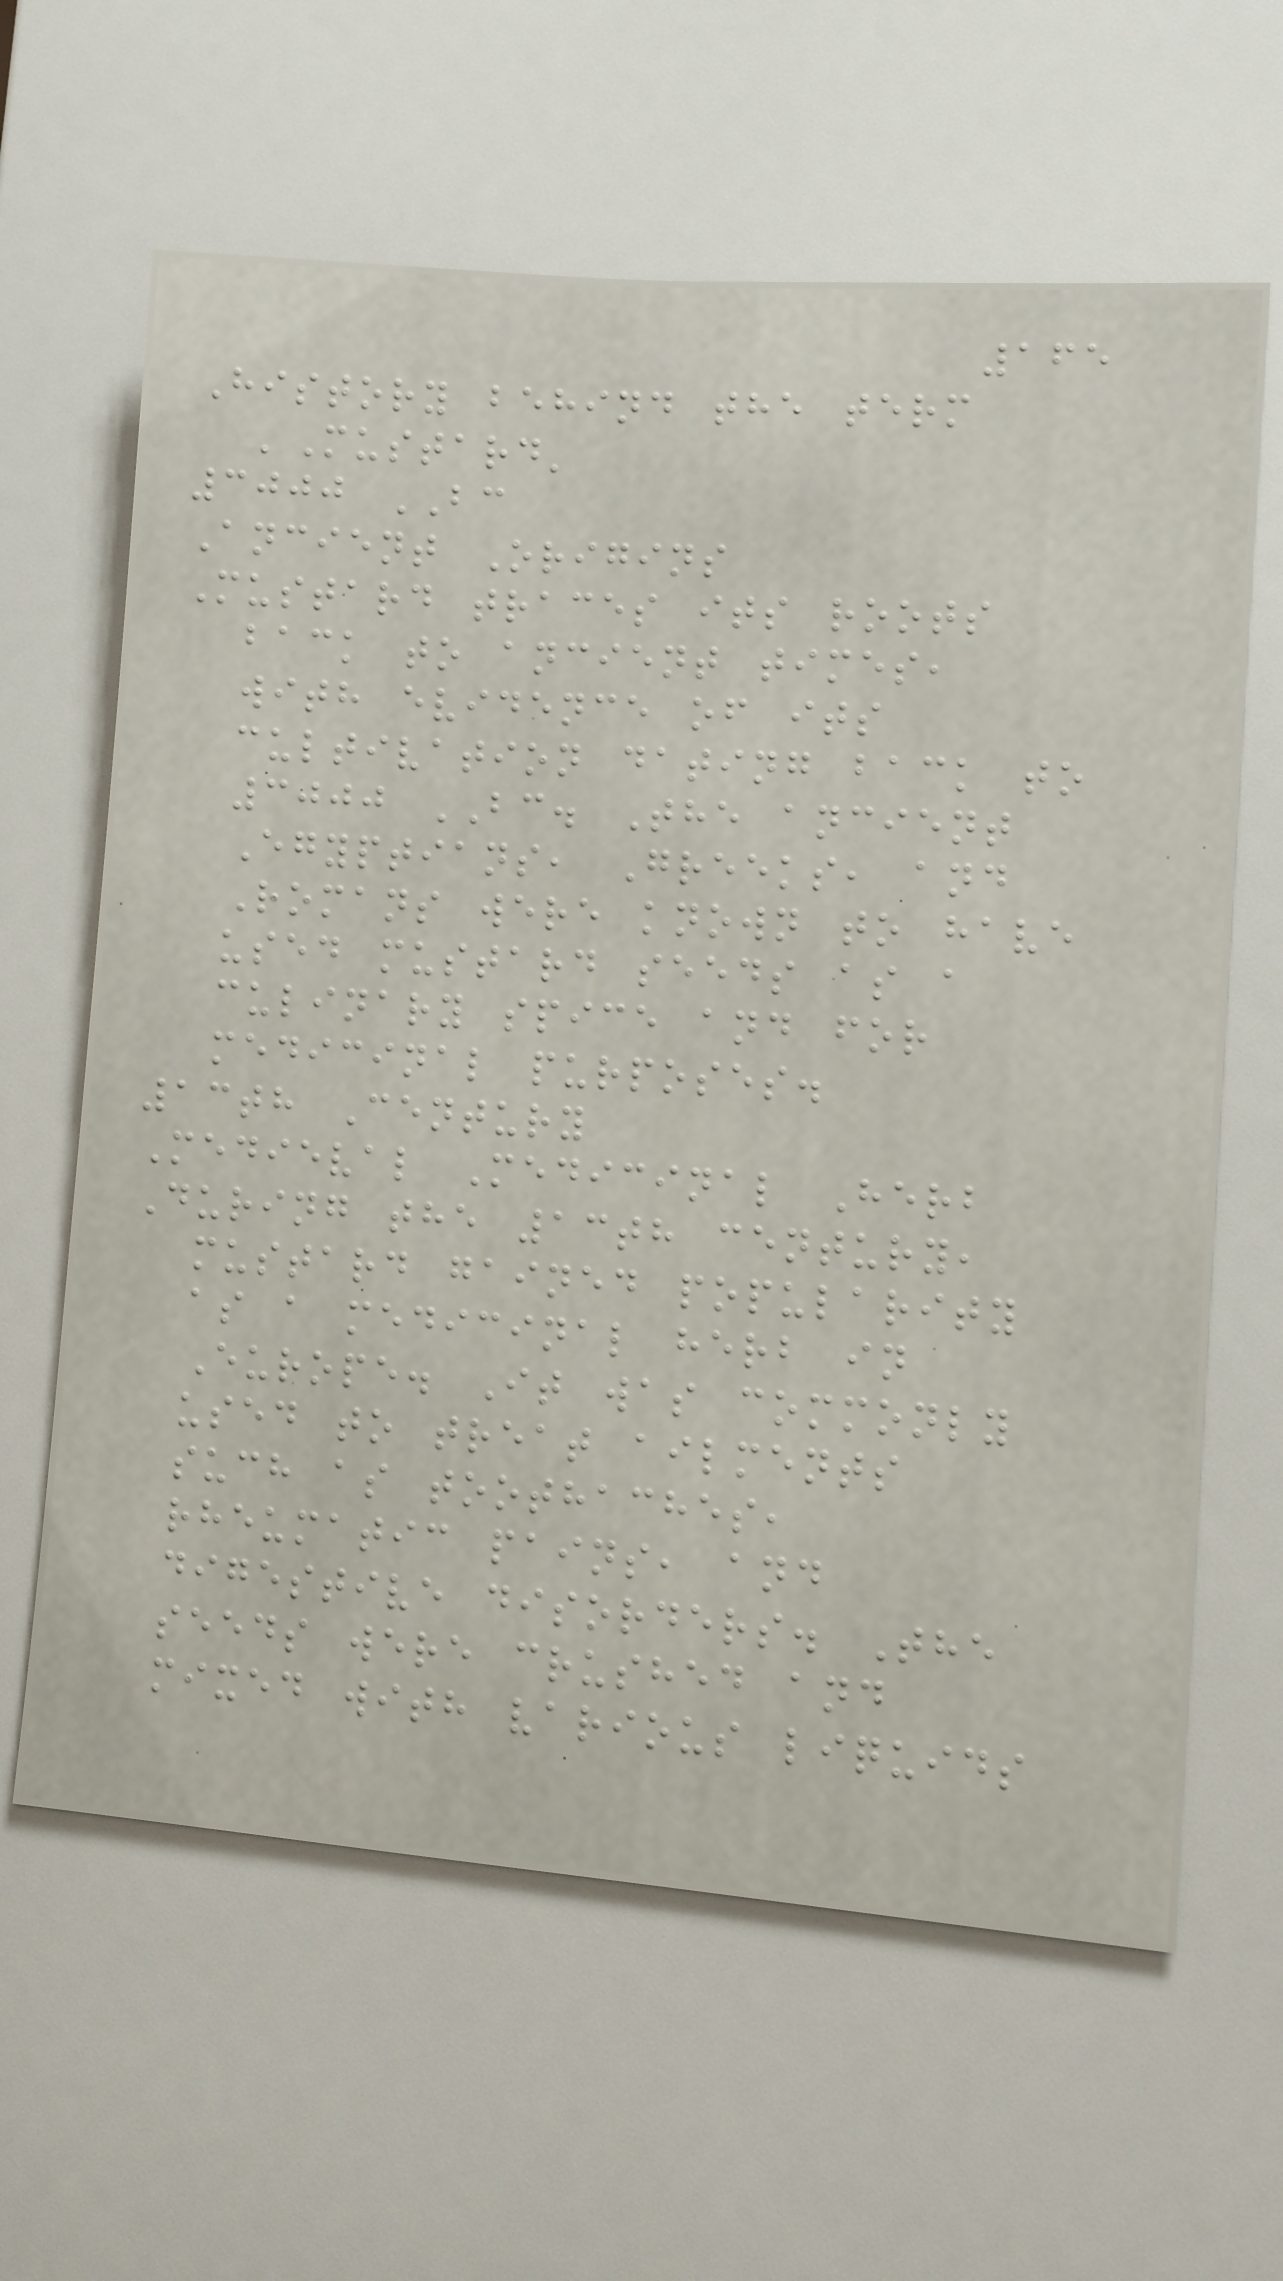165
History behind the term
'Mustard'
3000 BC
Ancient Origins
Mustard traces its roots
back to ancient times,
with evidence of its
cultivation dating back to
3000 BC. The ancient
Egyptians, Greeks, and
Romans were known to have
used mustard seeds as a
culinary spice and for
medicinal purposes.
13th Century
Medieval Medicinal Herb
During the 13th century,
mustard gained popularity
as a medicinal herb in
Europe. It was commonly
used to treat ailments
such as toothaches,
rheumatic pains, and
digestive disorders. The
seeds were crushed and
mixed with various liquids
